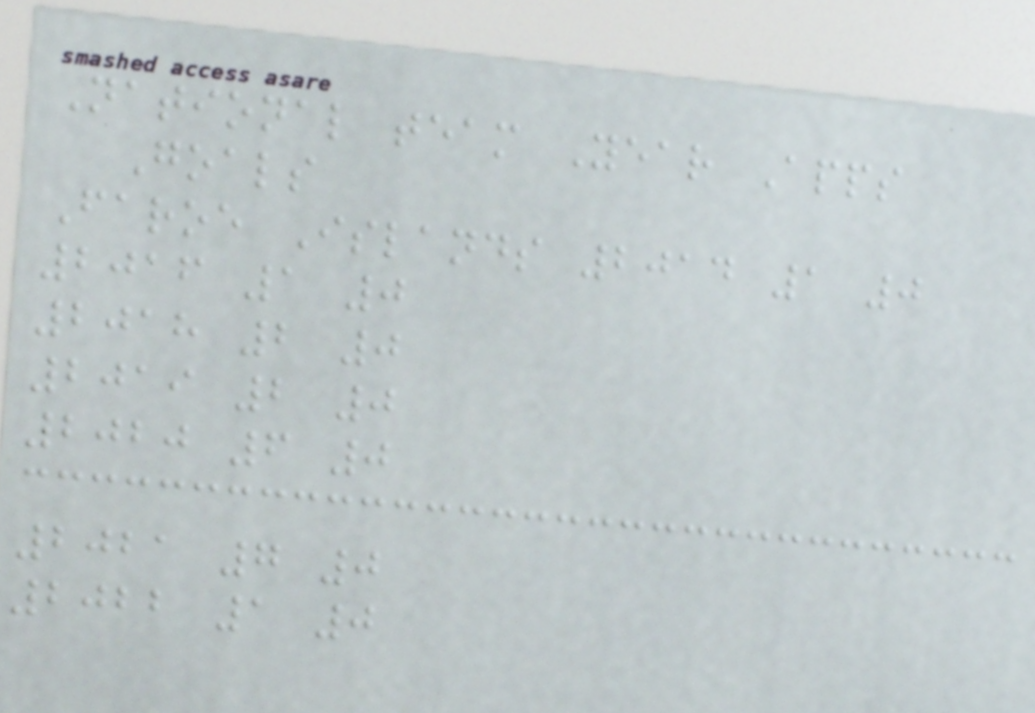National team Year Apps
Goals
Faroe Islands 2014 1 0
2016 1 0
2018 2 0
2019 2 0
2020 6 0
2021 7 0
2022 1 0
